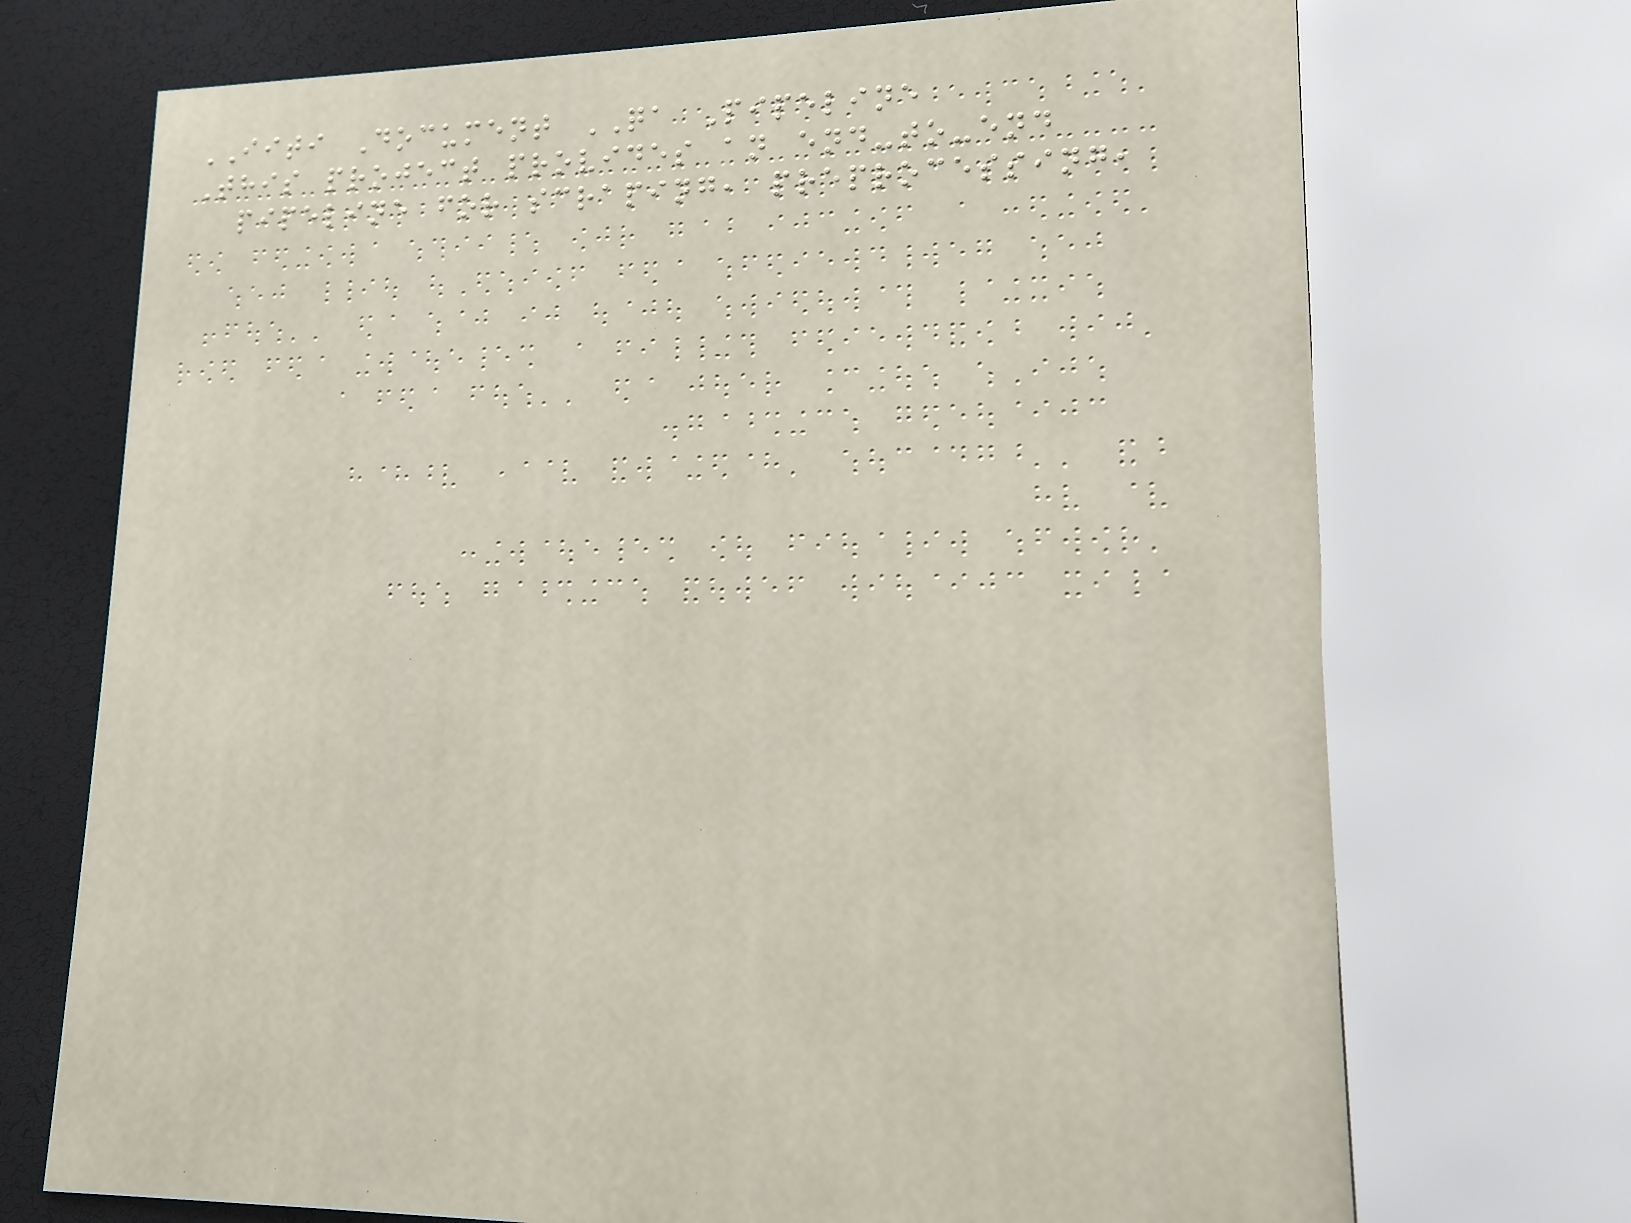IITI Document QA Pipeline
This project provides an end-to-end
pipeline for scraping, preprocessing,
